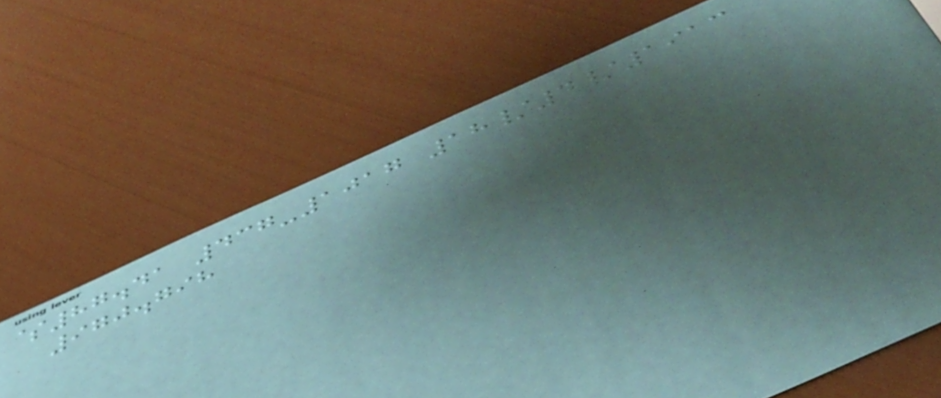$87.41 437-1017 18/4/1913
970.798
